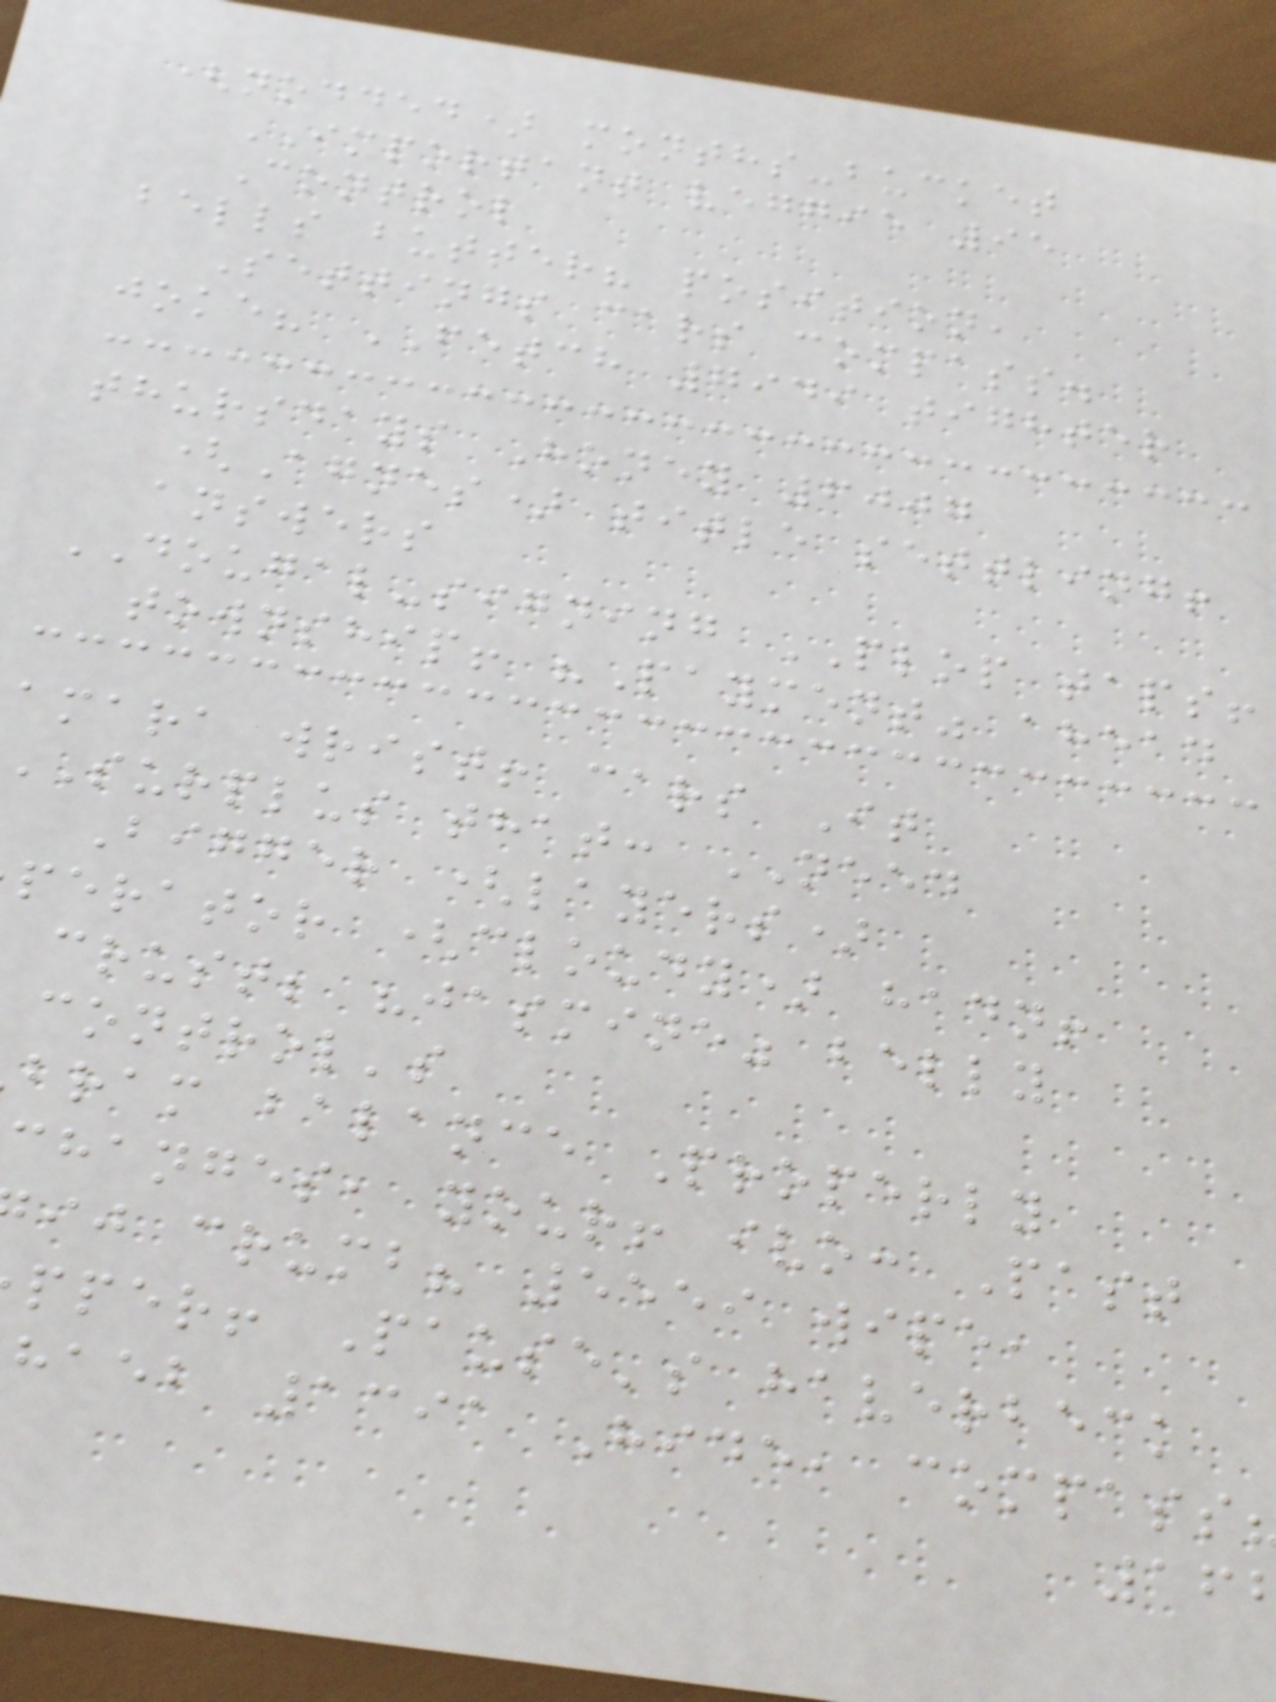(nodded) months-bucket
IMPORTANT veggie 95
Control
bells butter? position,
Settings cars compass.
joke? FETCH 7949 tighter
thursdays Honey 6007
(Agnes) title settling!
answers
DOUGAL-signing PLOP taps!
township! "Payment" ahead
amara wrist! cars It
surplus that: NEED
Bigger (layers)
perator (cloudy) hadn!
crust; "jasmine" belly
control's
bram balance Properly
changes, your! ivo: Past
ij crumb? 5559 wipe,
pper! Pause's haverbeck
haeb 1391 Hide, compass
